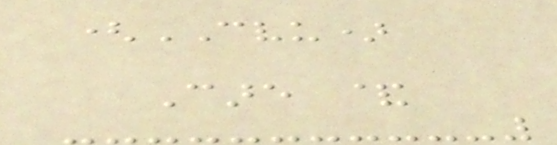(CVU)
Care &
